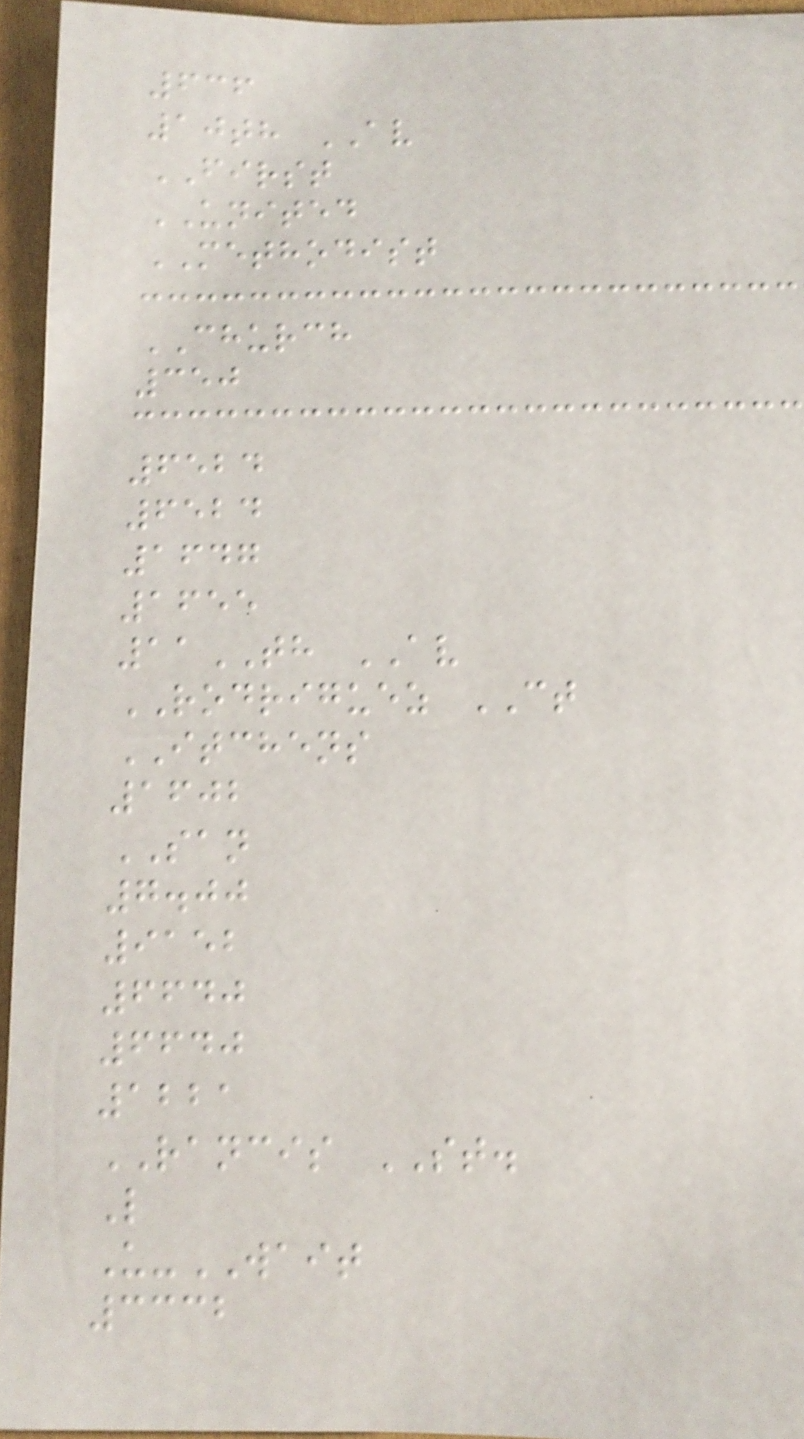636
10th AV
FIRST
UNITED
METHODIST
CHURCH
350
6524
6524
1647
1655
11TH AV
RODRIGUEZ CT
ITCHENS
1602
SAN
7.00
9152
6640
6640
1221
RANCIS ST.
L
U-WAIT
3332
